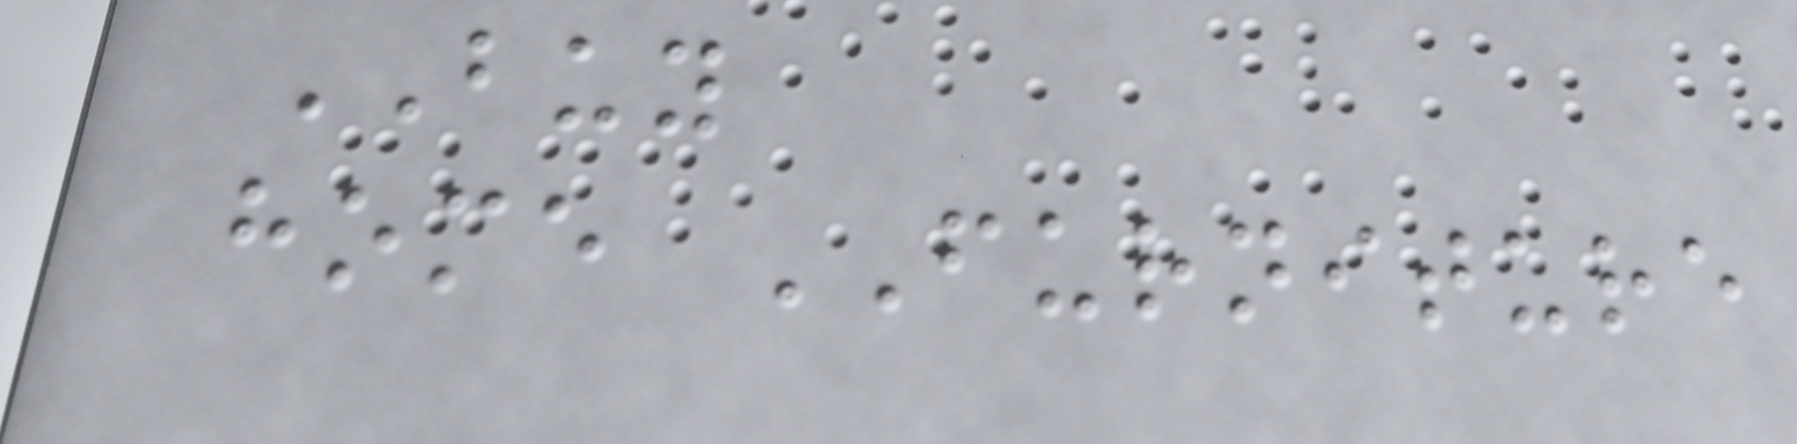BUY
home FURNITURE
